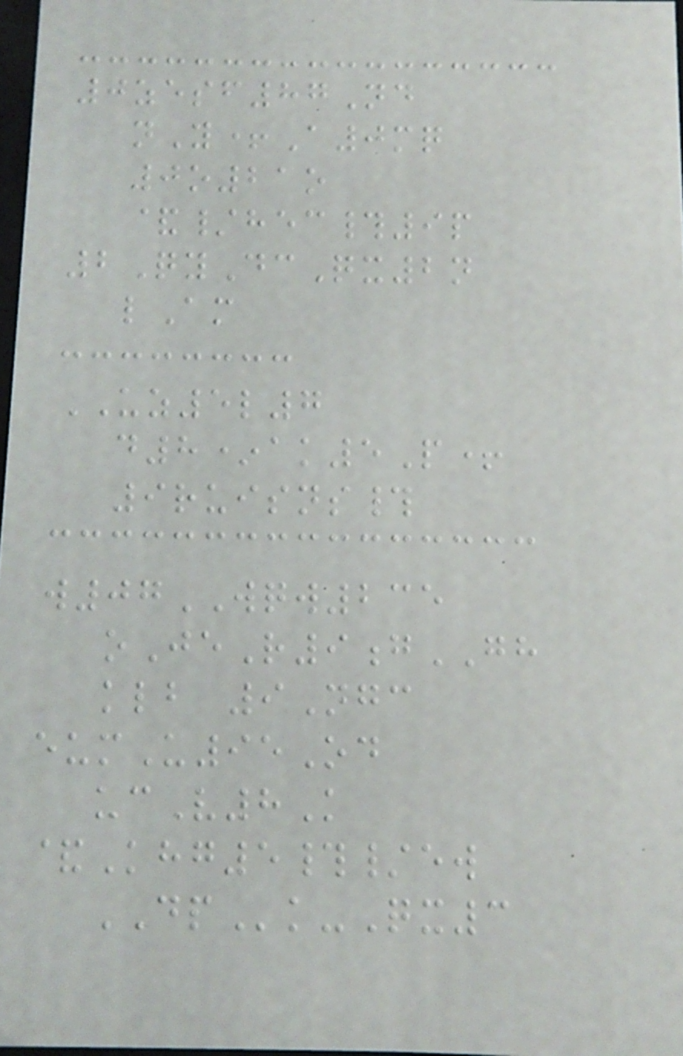0zesf87Nd
nY+A0mq
0o21o
&/hec#9p
2QyDcQx2n
lAm
UZ5l7
d8*ak5P+
9ruisns#
w07WQW235
oJeR9gGH
klb 9Ngc
eumU95Od
ucV8K
&Khg5#/ew
DPk-Qx3
